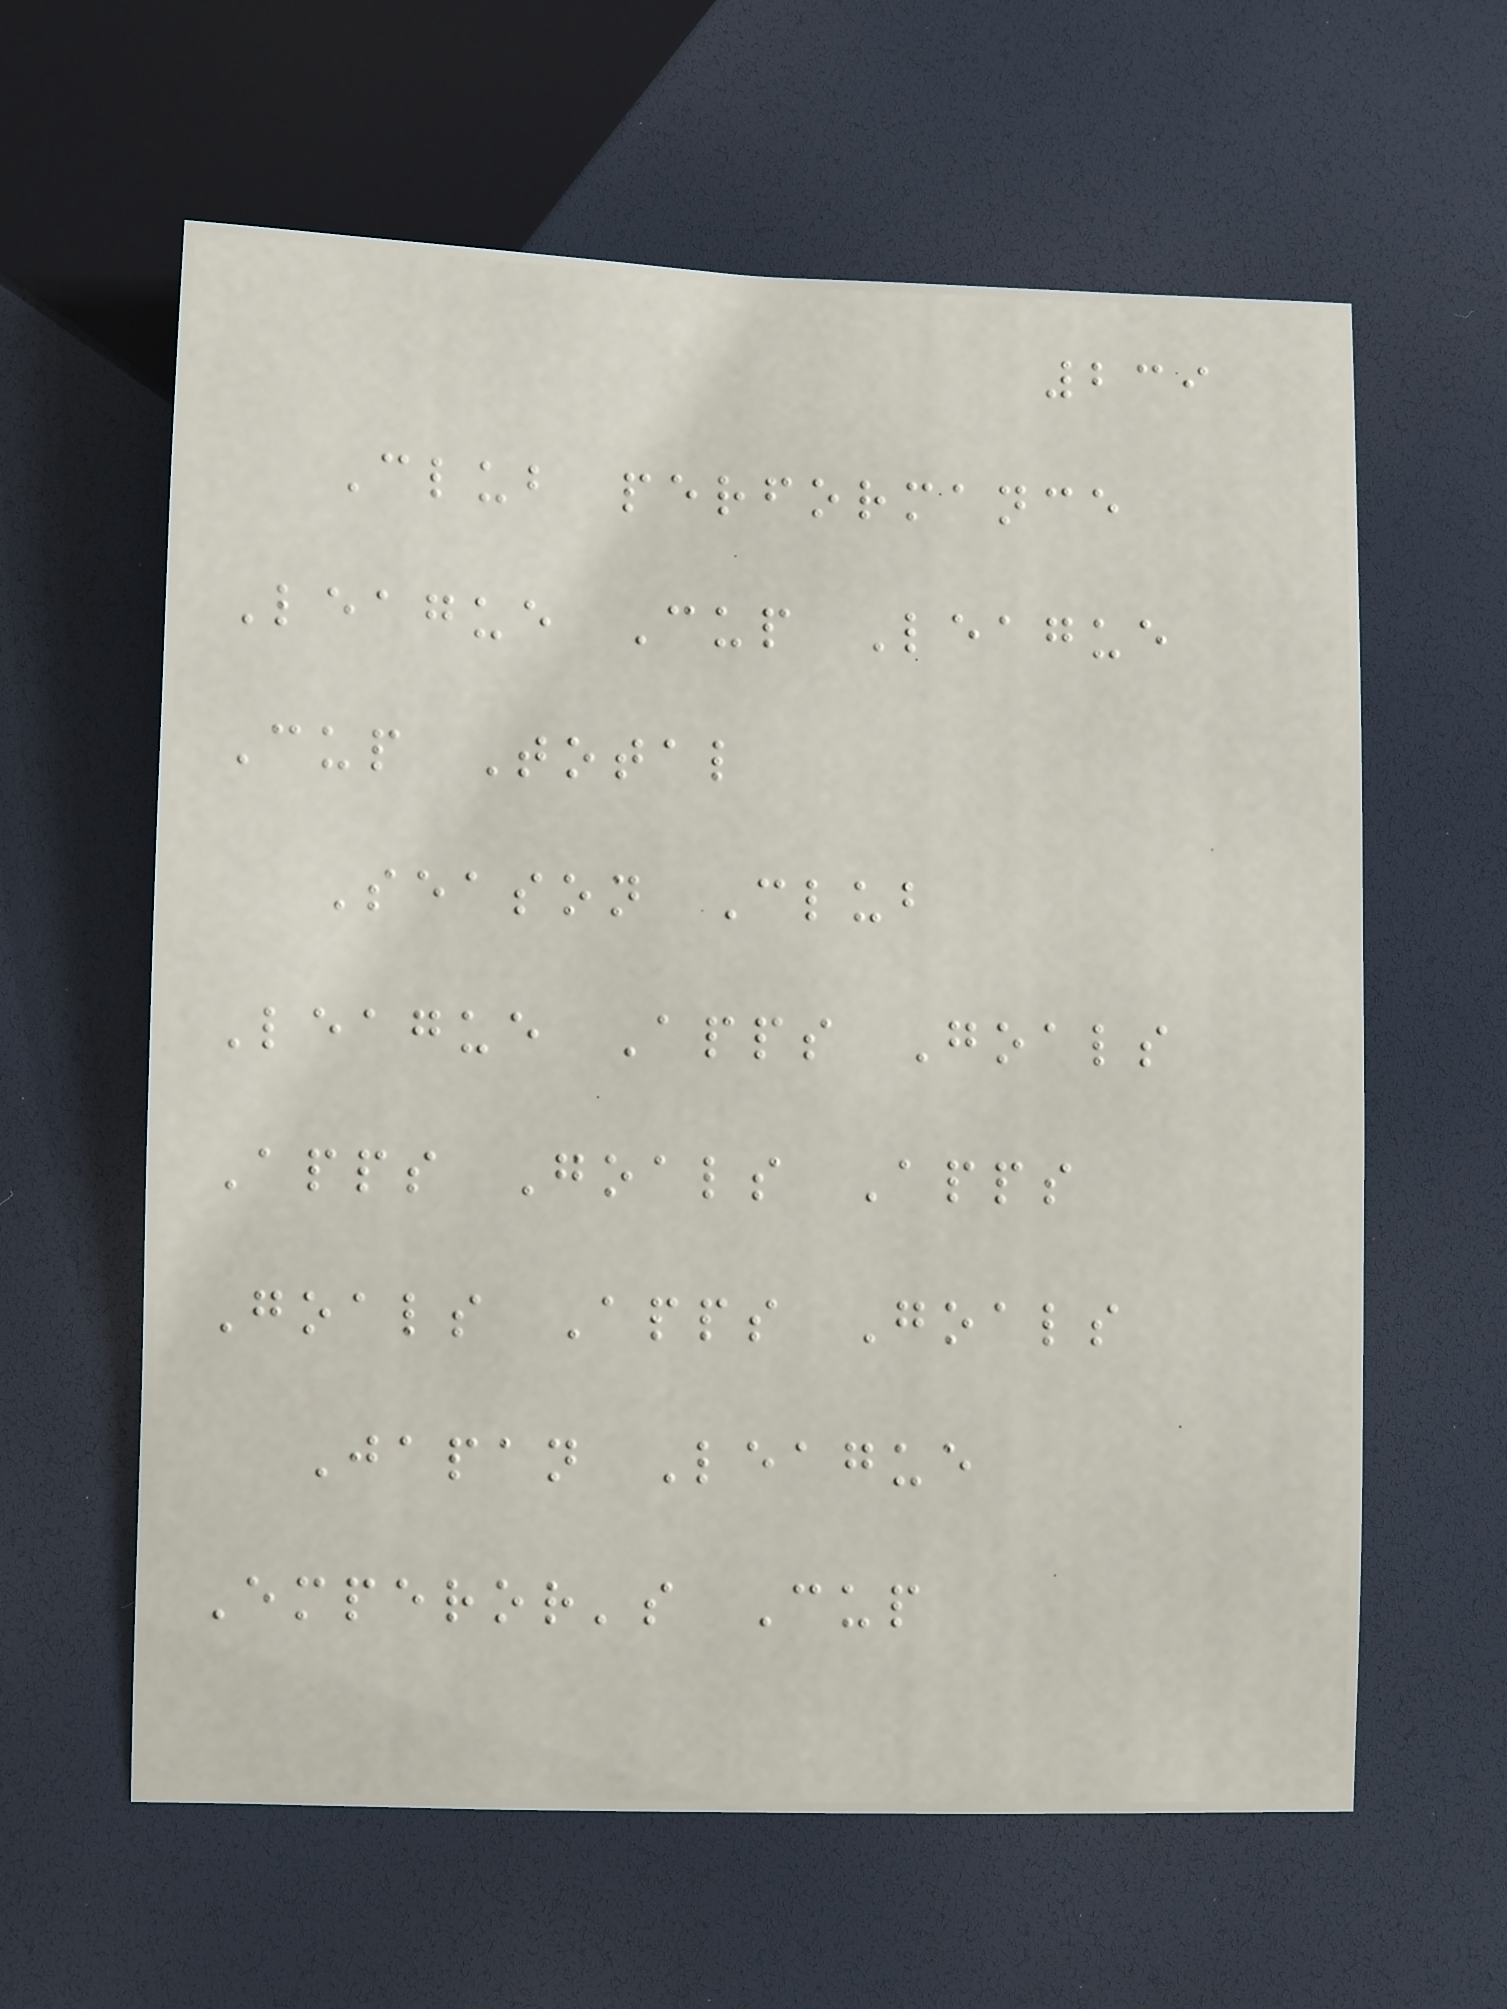239
Club performance
League Cup League
Cup Total
Season Club
League Apps Goals
Apps Goals Apps
Goals Apps Goals
Japan League
Emperor's Cup
